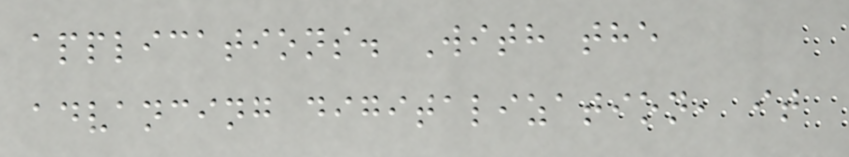applications. With the
advancing digitalization, it
